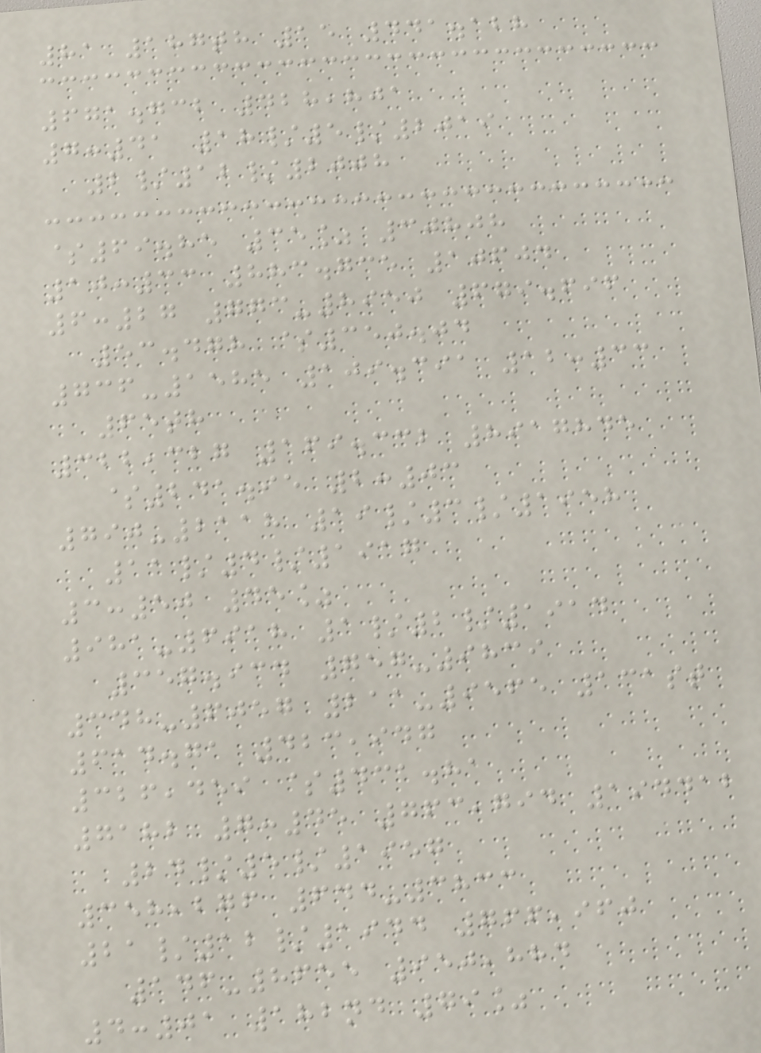81 187th 15 441.128
671.732 428,801
7:41 18/5/2019
2/12/2008
$69.85 35% 30808
10:33 883.735 10604
6:27 773-8950 679.696
53.478 $350.04
736-1585 109.391 12:33
65th
322,327 169.332 8917845
$241.95 2:03
790-2118 19/3/1958
11/4/1917
3:50 45%
981-6918 1/2/1914
357.934 757-9839
348-6057 211-9565 131st
614.71 423,947
326,459 $431.81
7182 7:45 763,794 194412
24/5/1957
358,276 644-3833
21/12/1944 766,960
146-8655 950,884
4:01 182nd 79%
